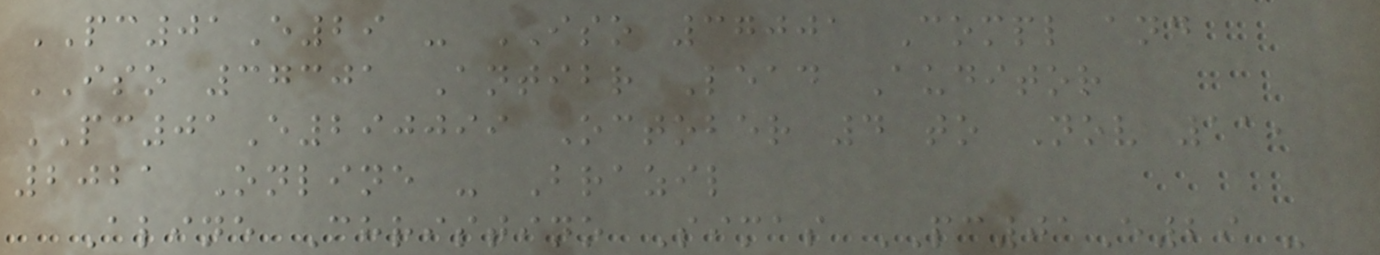PC01E29 - ISO 37001 Compl and
ISO 37301 Antibr Lead Auditor
PC01E290099 October 4 to Nov 11,
2021 Online - Brazil
Aline Christino Simas PC01E29 -
